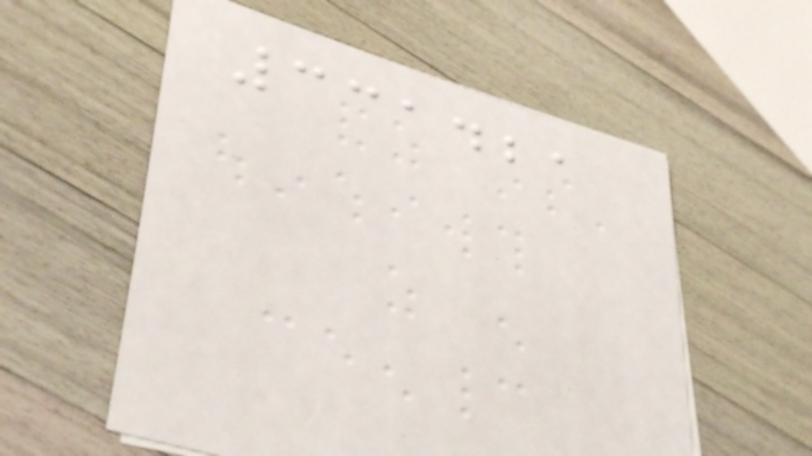331421
